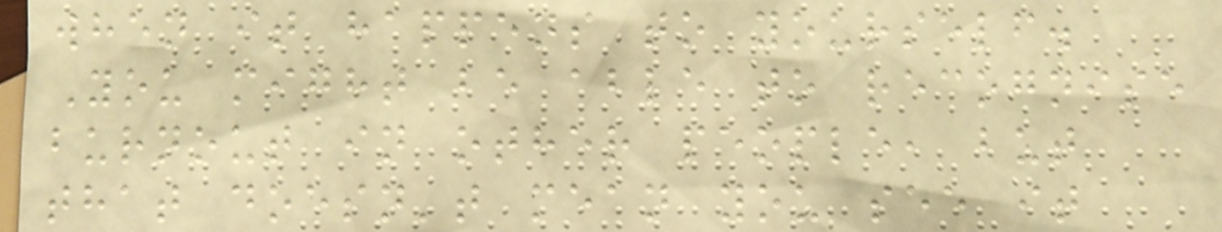when it happens to yourself.
You might be able to recognise
burnout in other people, but
that doesn't mean you see it
